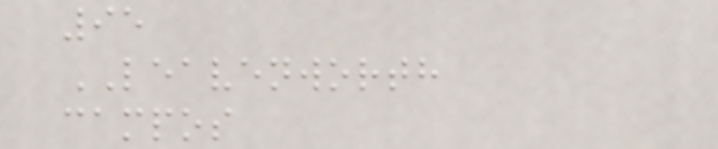95
LEAVENWORTH
campos
